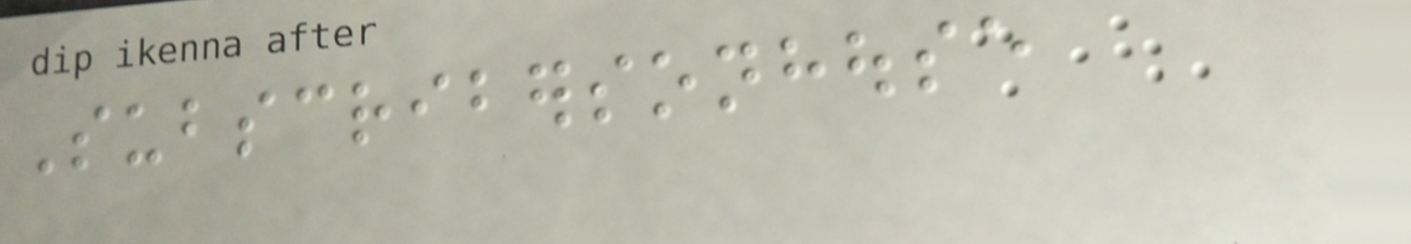Subscribersonhouse
